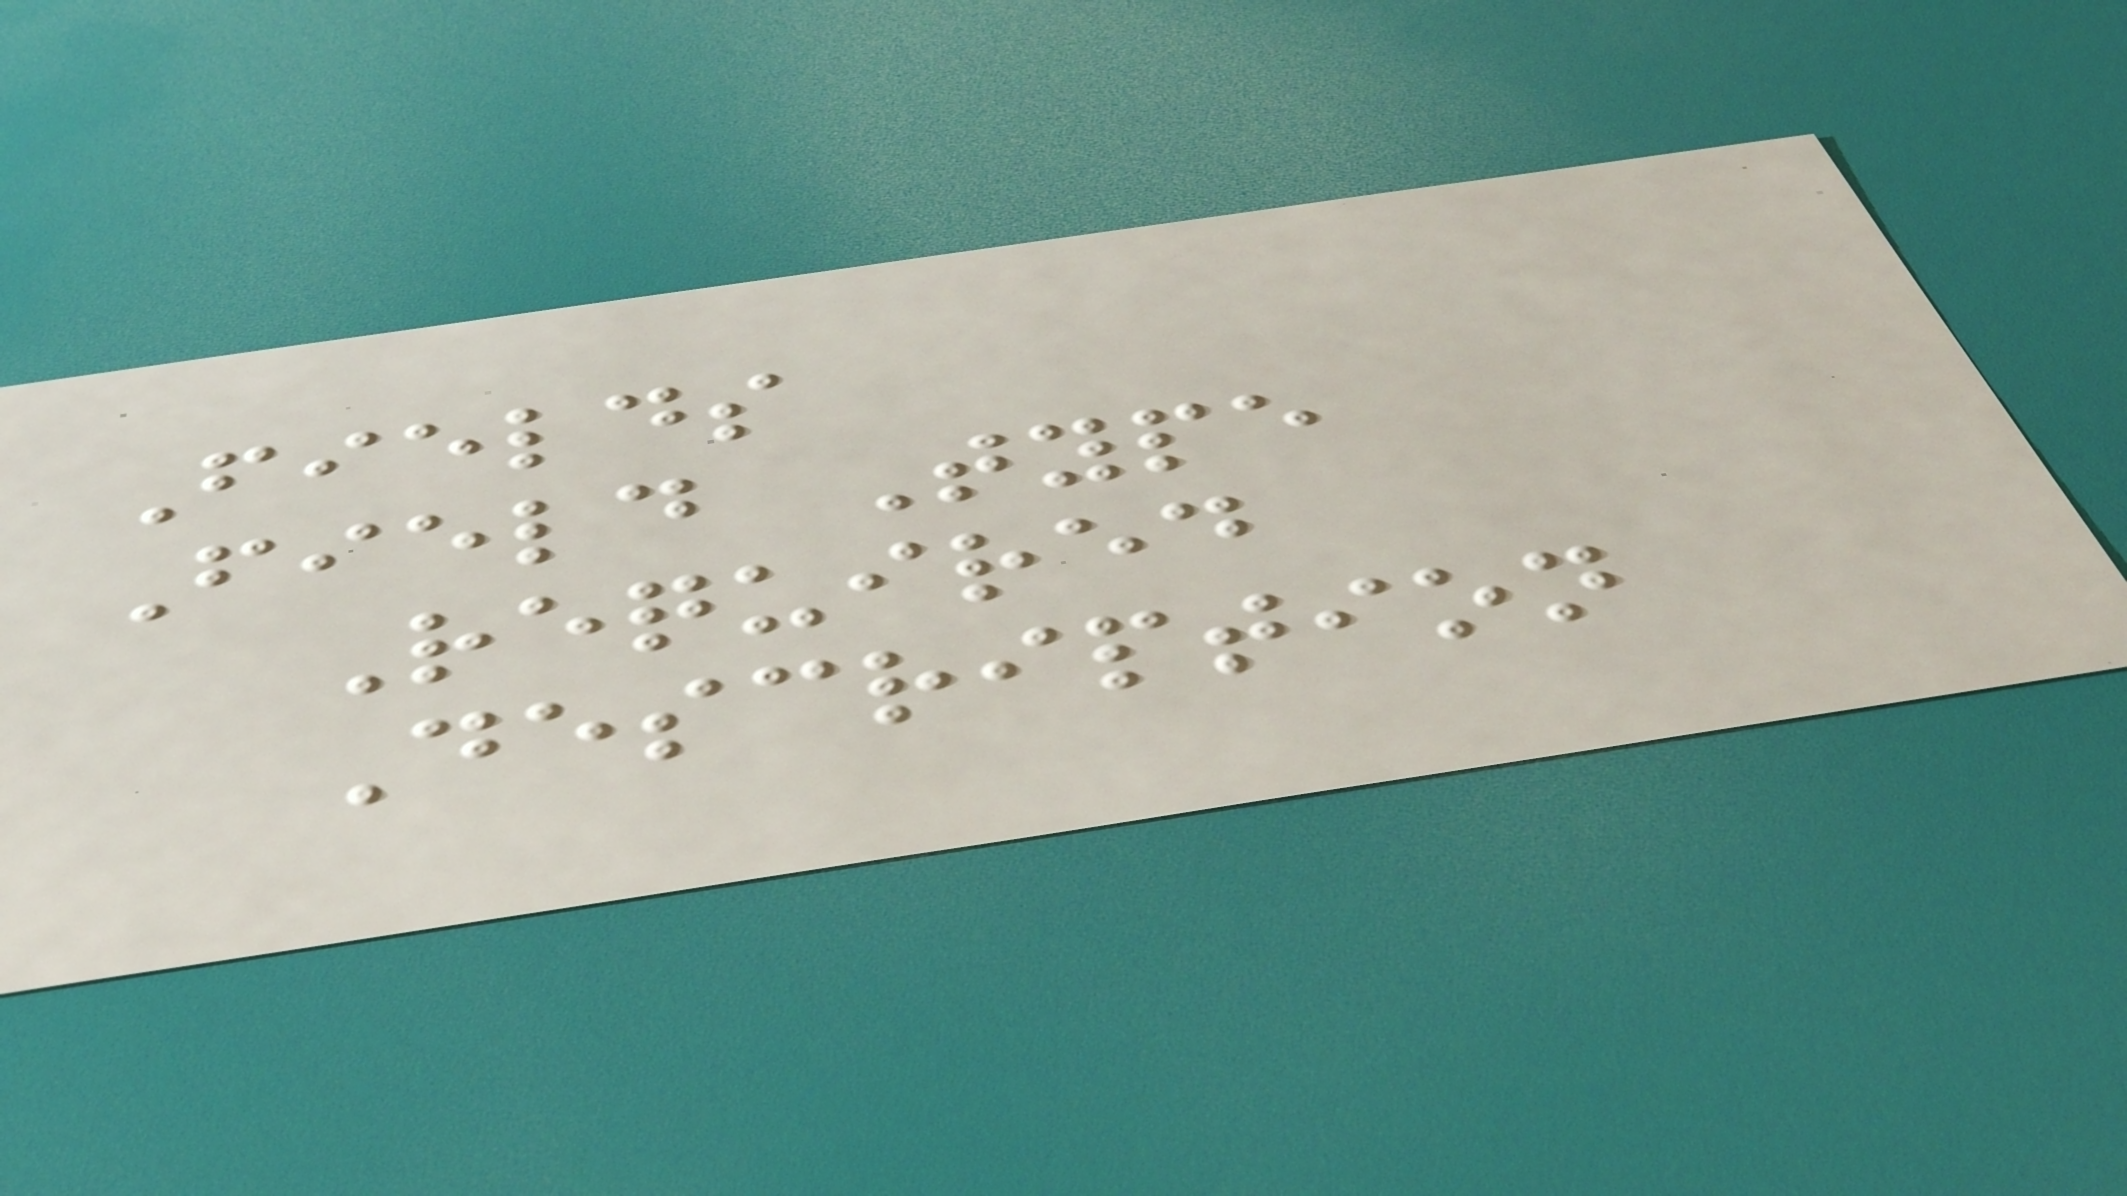Fields
Field Type
Required
Description
